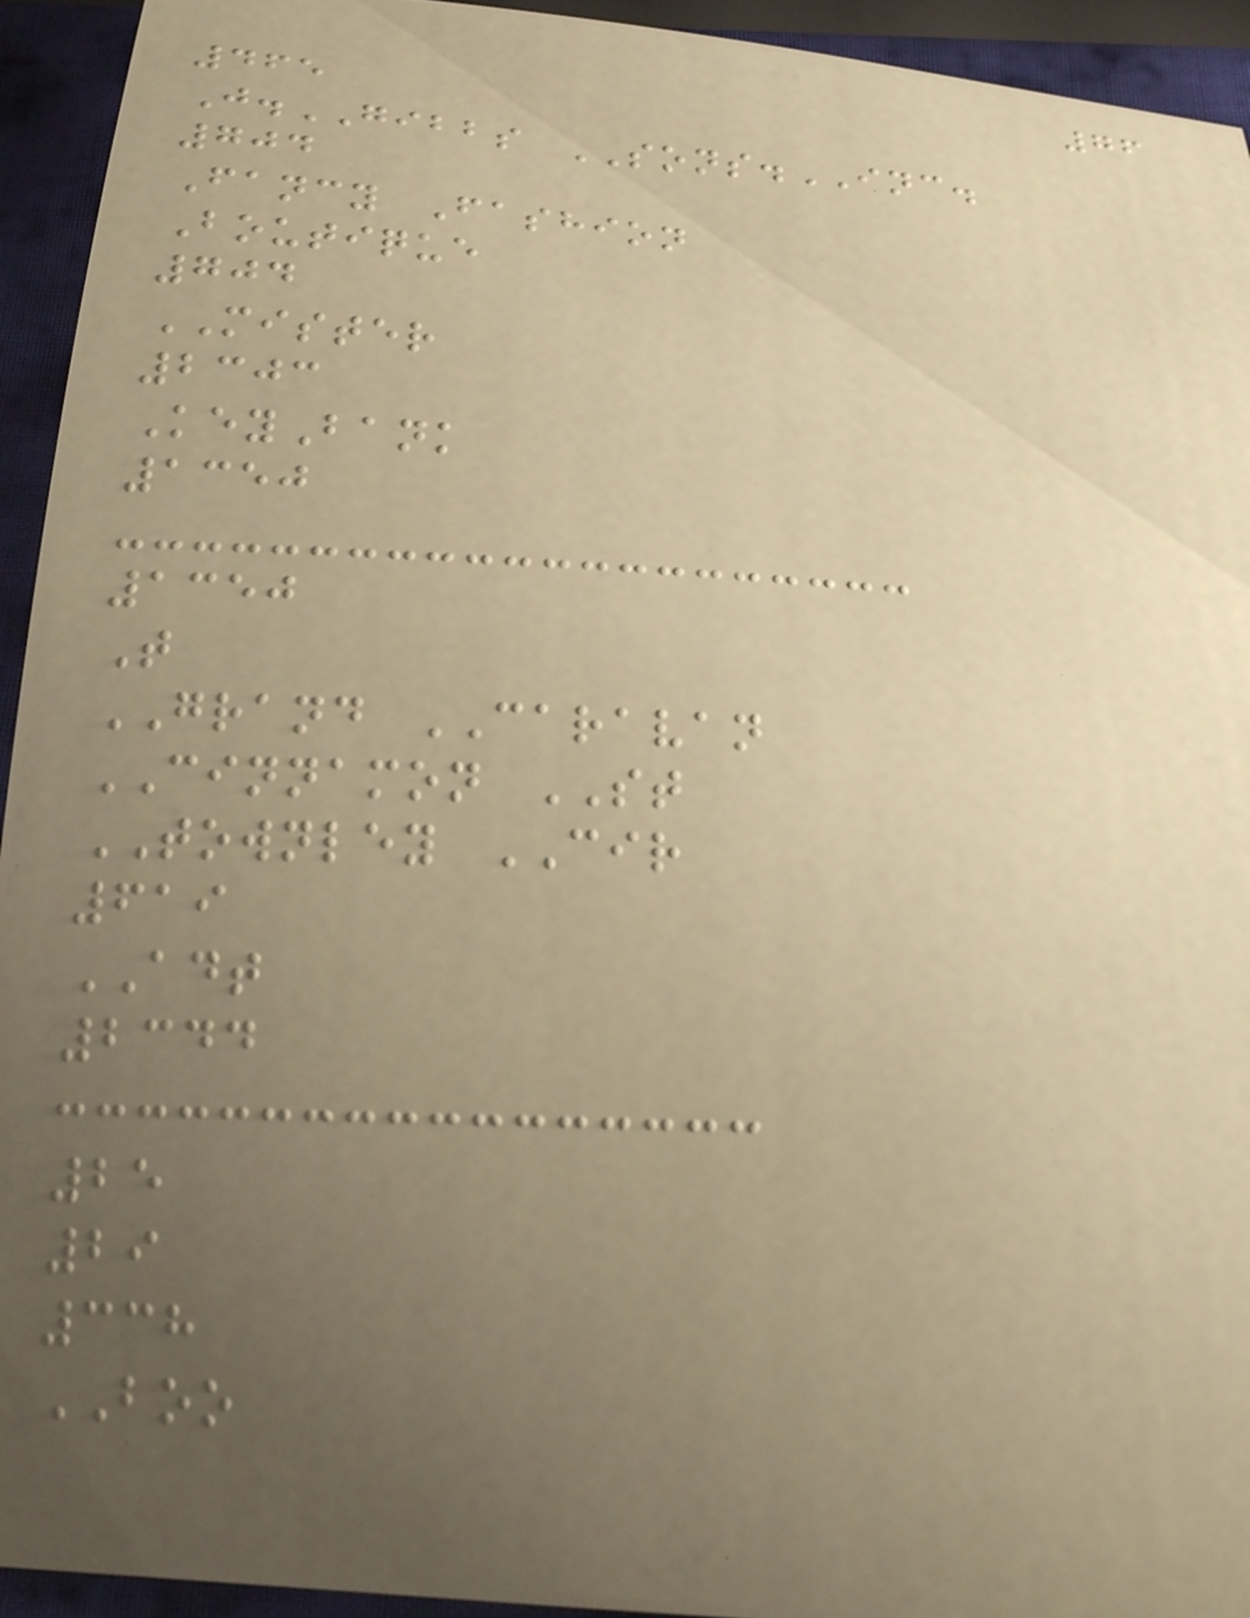76
465
J.GIBBS SONS.INC.
704
Fancy Fashion
Boutique
704
MISTER
2303
KeyBank
1350
1350
T
GRAND CARAVAN
CINNAMON ST
TOWNLEY CIR
619
ADT
2344
25
29
338
BOO
